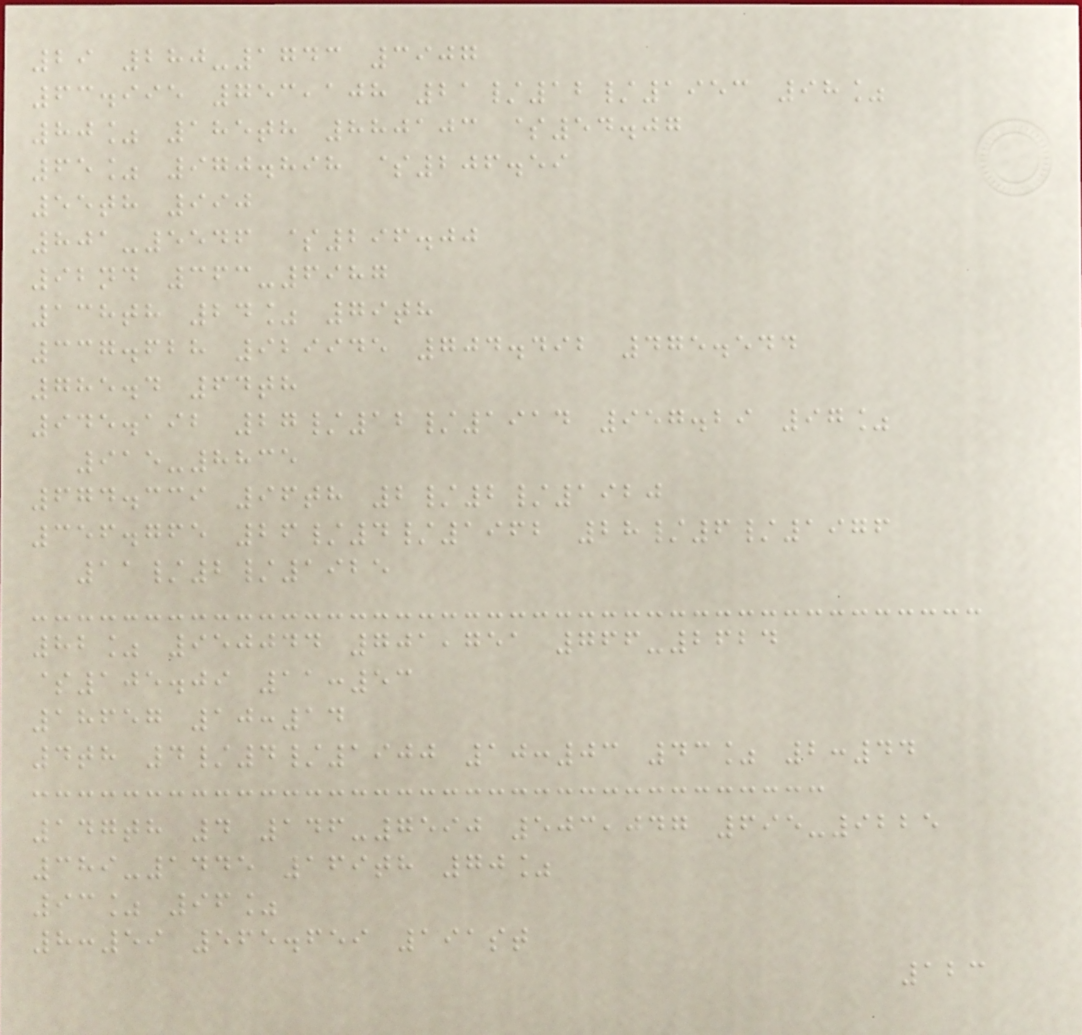29 280-1743 3907
63.995 753,108 21/12/1953 98%
80% 185th 880103 $54.07
65% 970.898 $206.59
55th 990
801-5546 $296.00
92nd 363-6987
138th 24% 79th
337.628 929945 704.492 475.544
785.4 64th
945.192 27/12/1914 957.29 97%
915-8835
674.339 96th 2/2/1920
356.765 26/4/1962 28/6/1976
11/2/1925
82% 950044 701,751 766-2624
$105.09 11:53
18657 10:14
4th 4/4/1900 10:03 43% 2:44
147th 4 146-7590 503,047 695-9225
389-1445 169th 70%
93% 96%
8:59 565.659 191st
123
